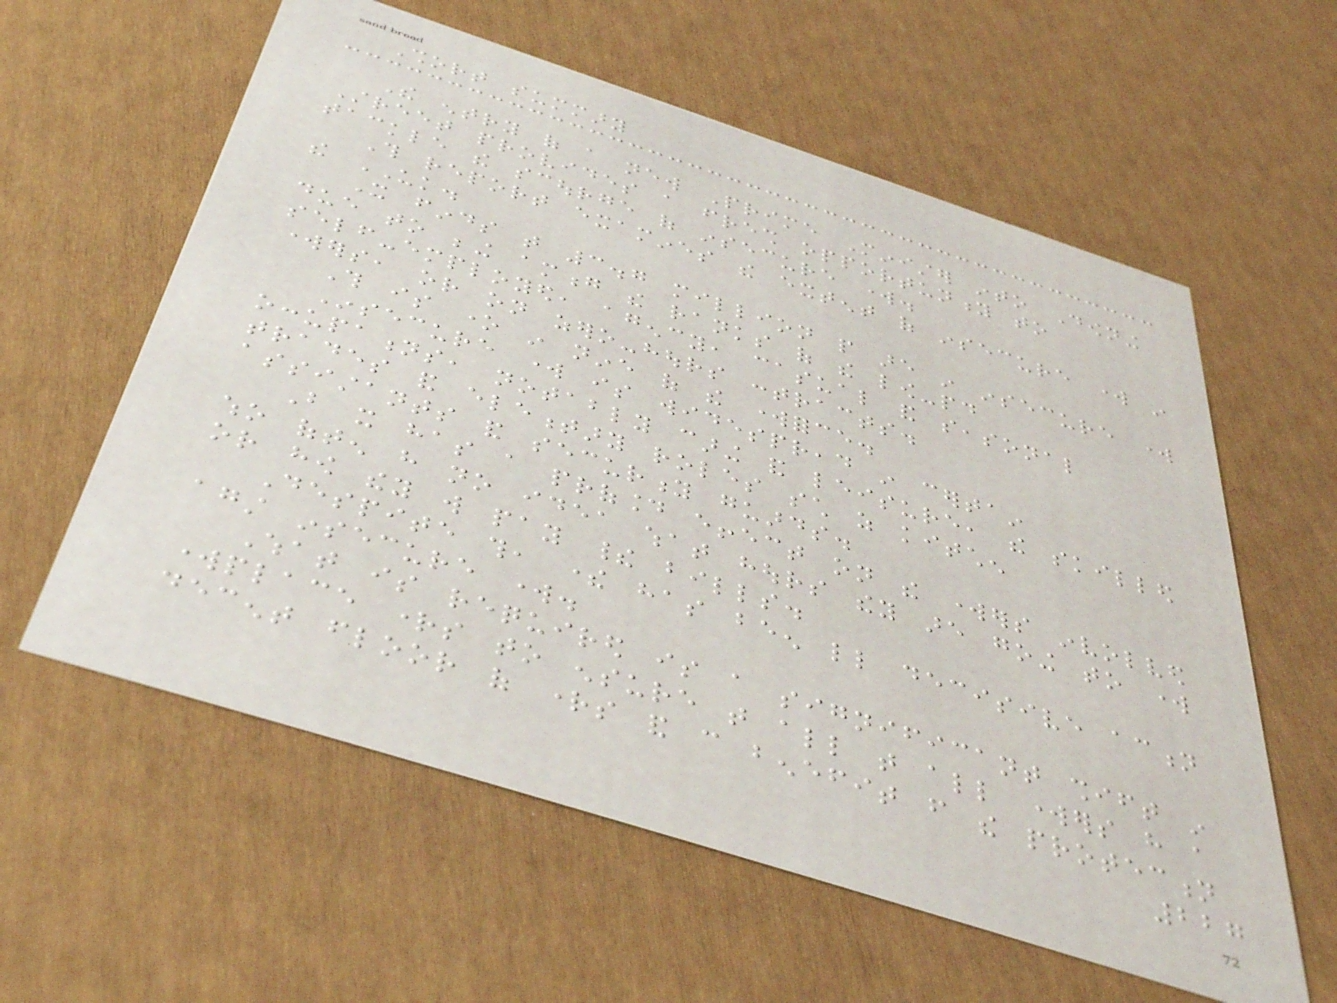Short summary
The entry of a new Prime Minister into Downing
Street provides a fresh opportunity to
tackle the scourge of insecure work.
This report examines the extent of insecure work in
the UK.
It finds that 3.7 million people are in insecure work
due to being among the ranks of the low-paid
self-employed, agency, casual and seasonal
workers, or on zero-hours contracts.
This is one in nine of the workforce.
Insecure work is widespread in certain
occupations, notably caring and leisure, the skilled
trades and elementary roles such as kitchen
assistants and security guards.
But it has a profound effect on the workers involved
who often have no idea what hours they are going to work
or how they will pay their bills.
Despite this, there has been little decisive action
against insecure work.
What is required is a significant shift in
workplace rights to ensure that all that all workers have a
decent floor of rights and can benefit from the protection
227
